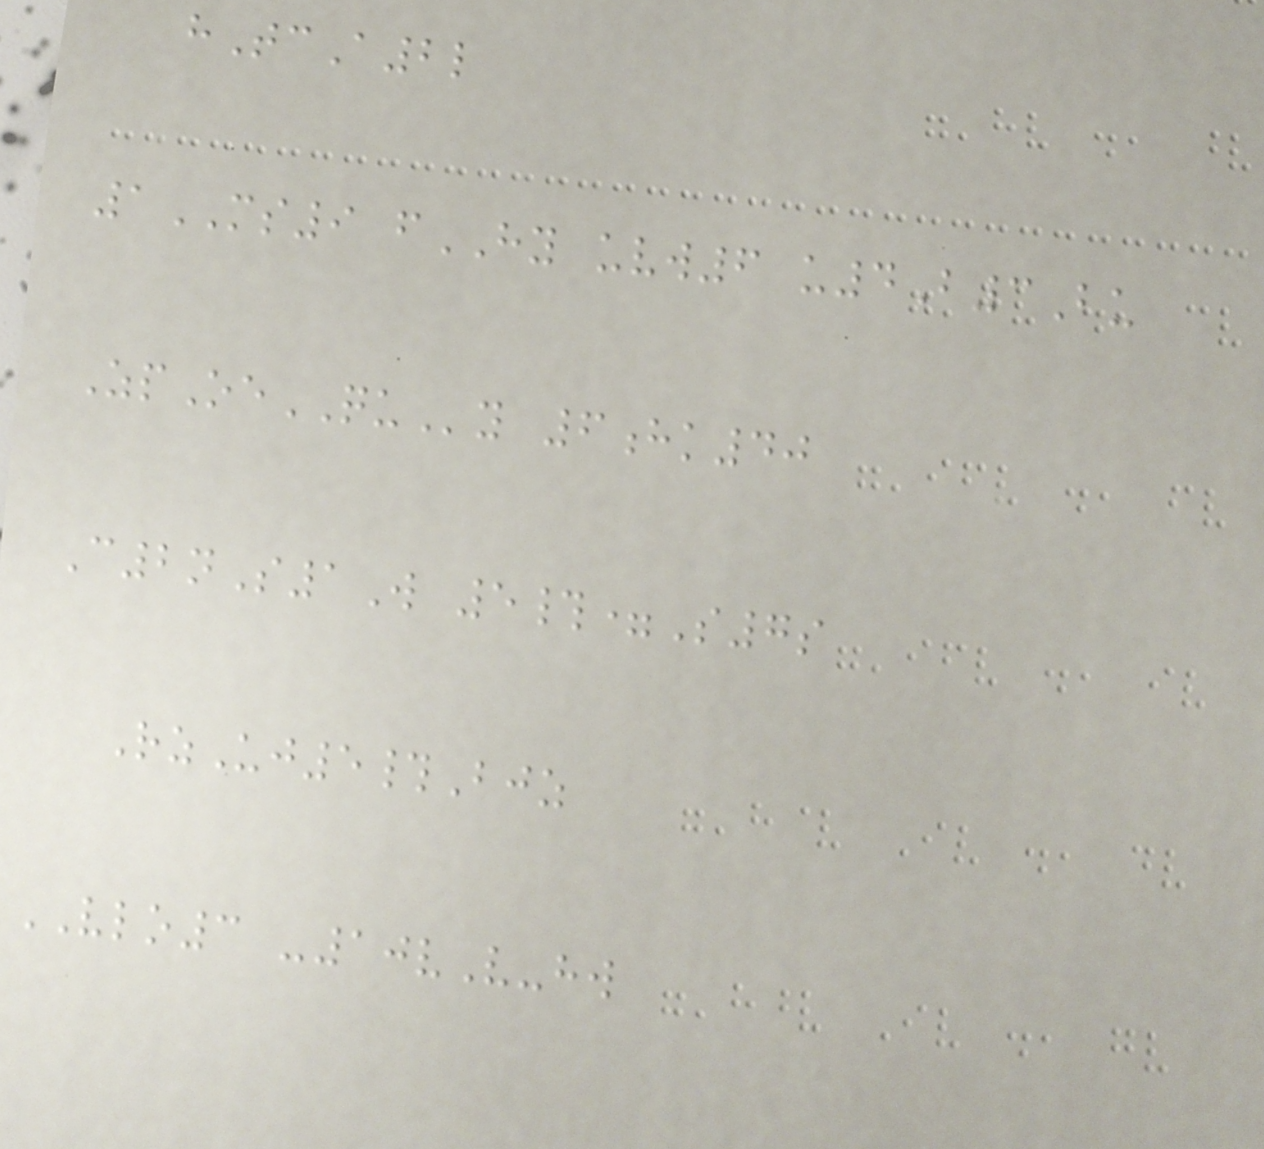hTcA2l
1MS9 fHY uvw6 u4B3Bu
ZpOeQUy 6hk40
C2nS1W 5#=S7s
RzUj5#Bjz
VLO3 -10vV-hw
